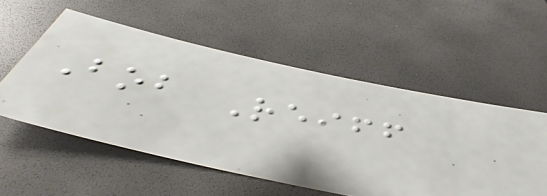Bob Reiff
